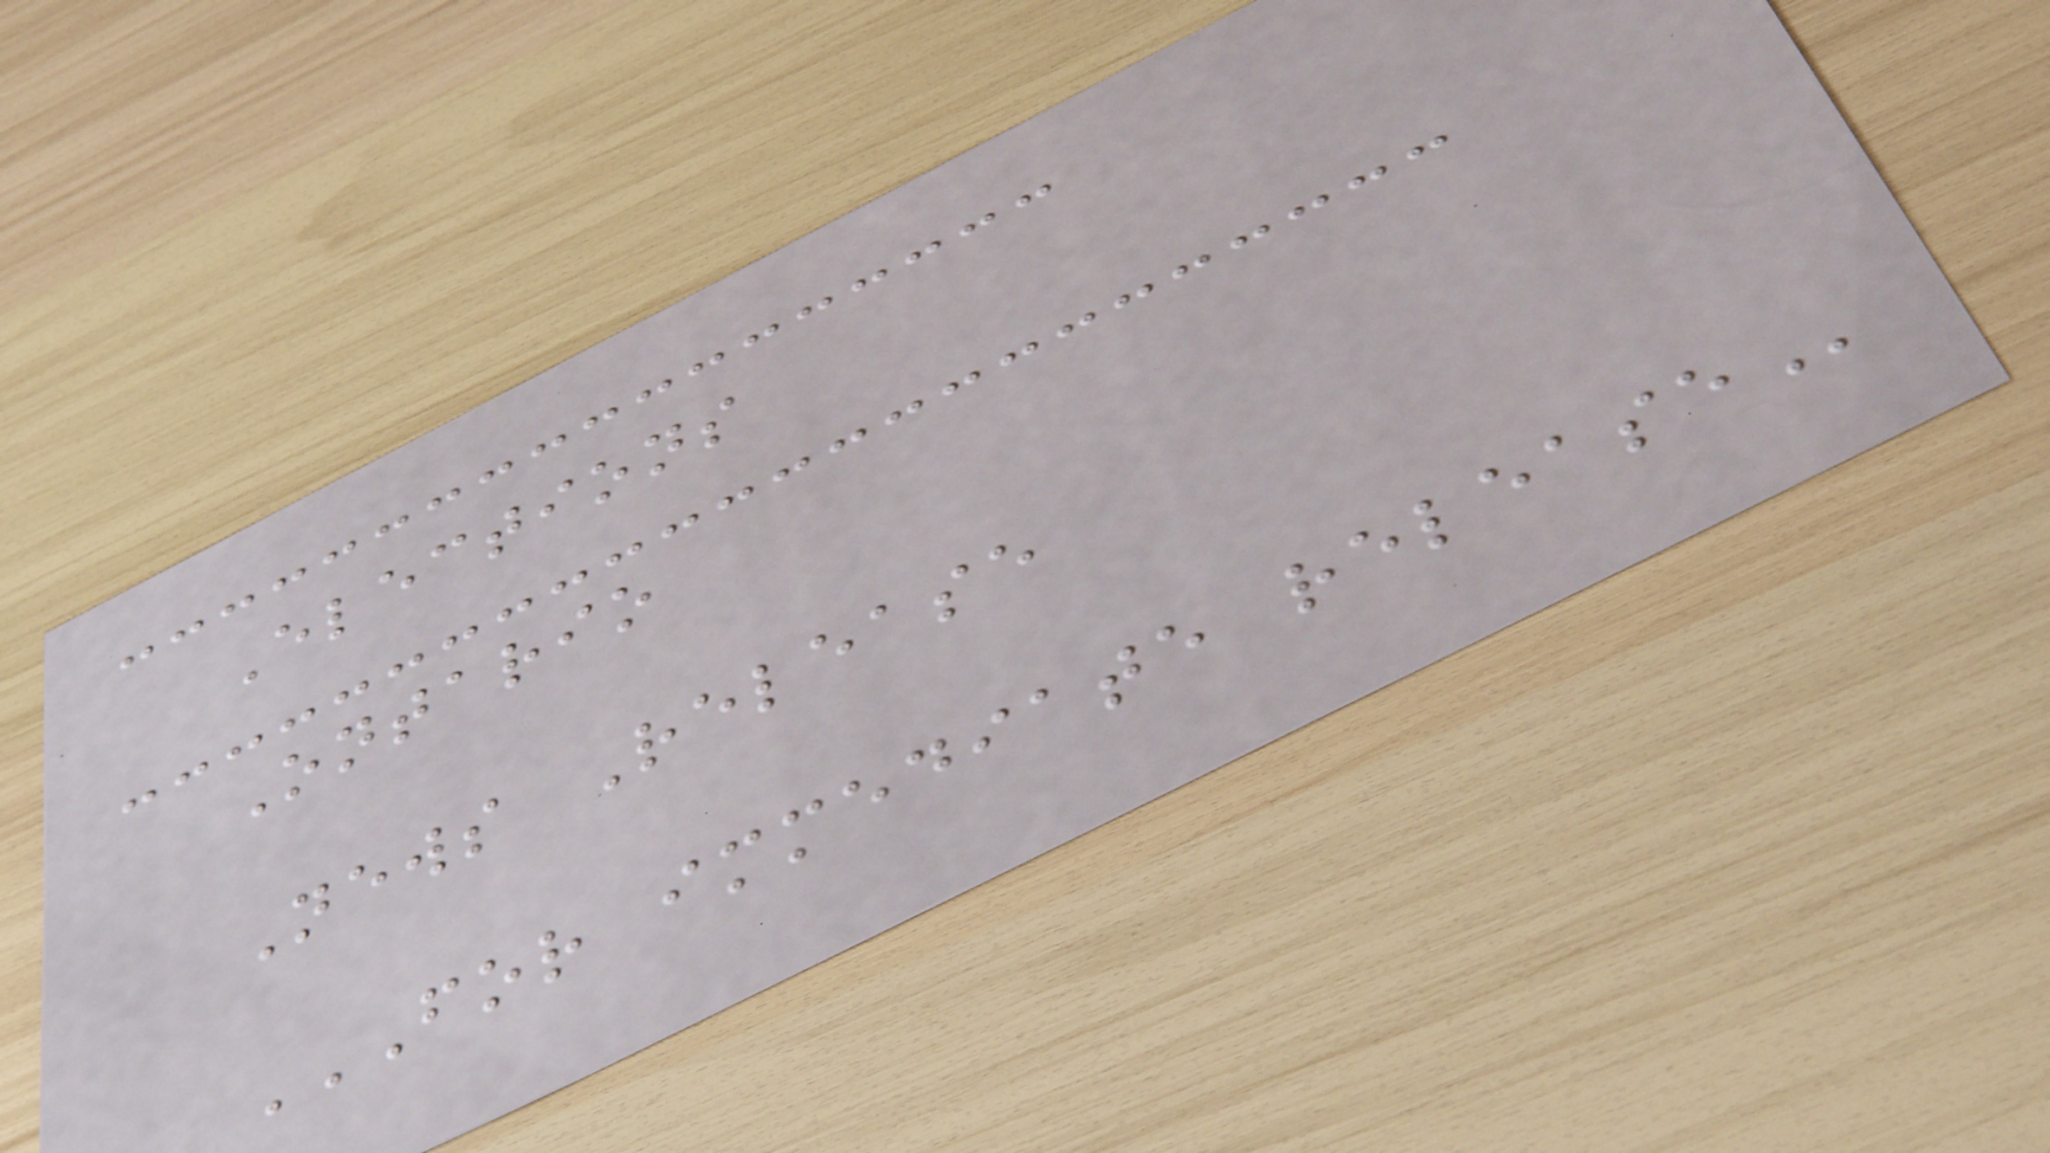Elections
Ontario
News Release
FOR IMMEDIATE RELEASE
